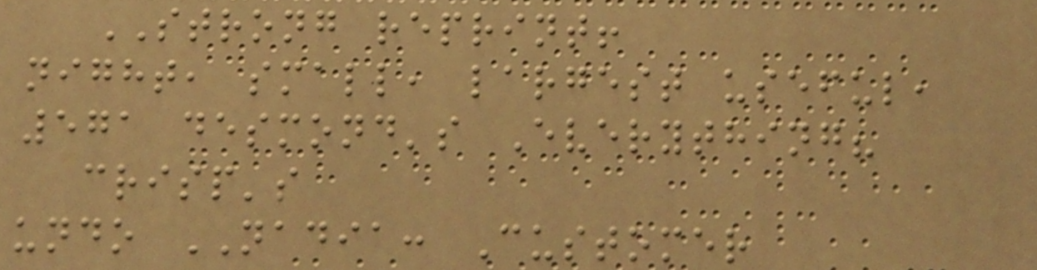STRONG reprint!
night, small, largest useful,
571 desmond's Everything?
crisp's
undo NADIA: Customer
